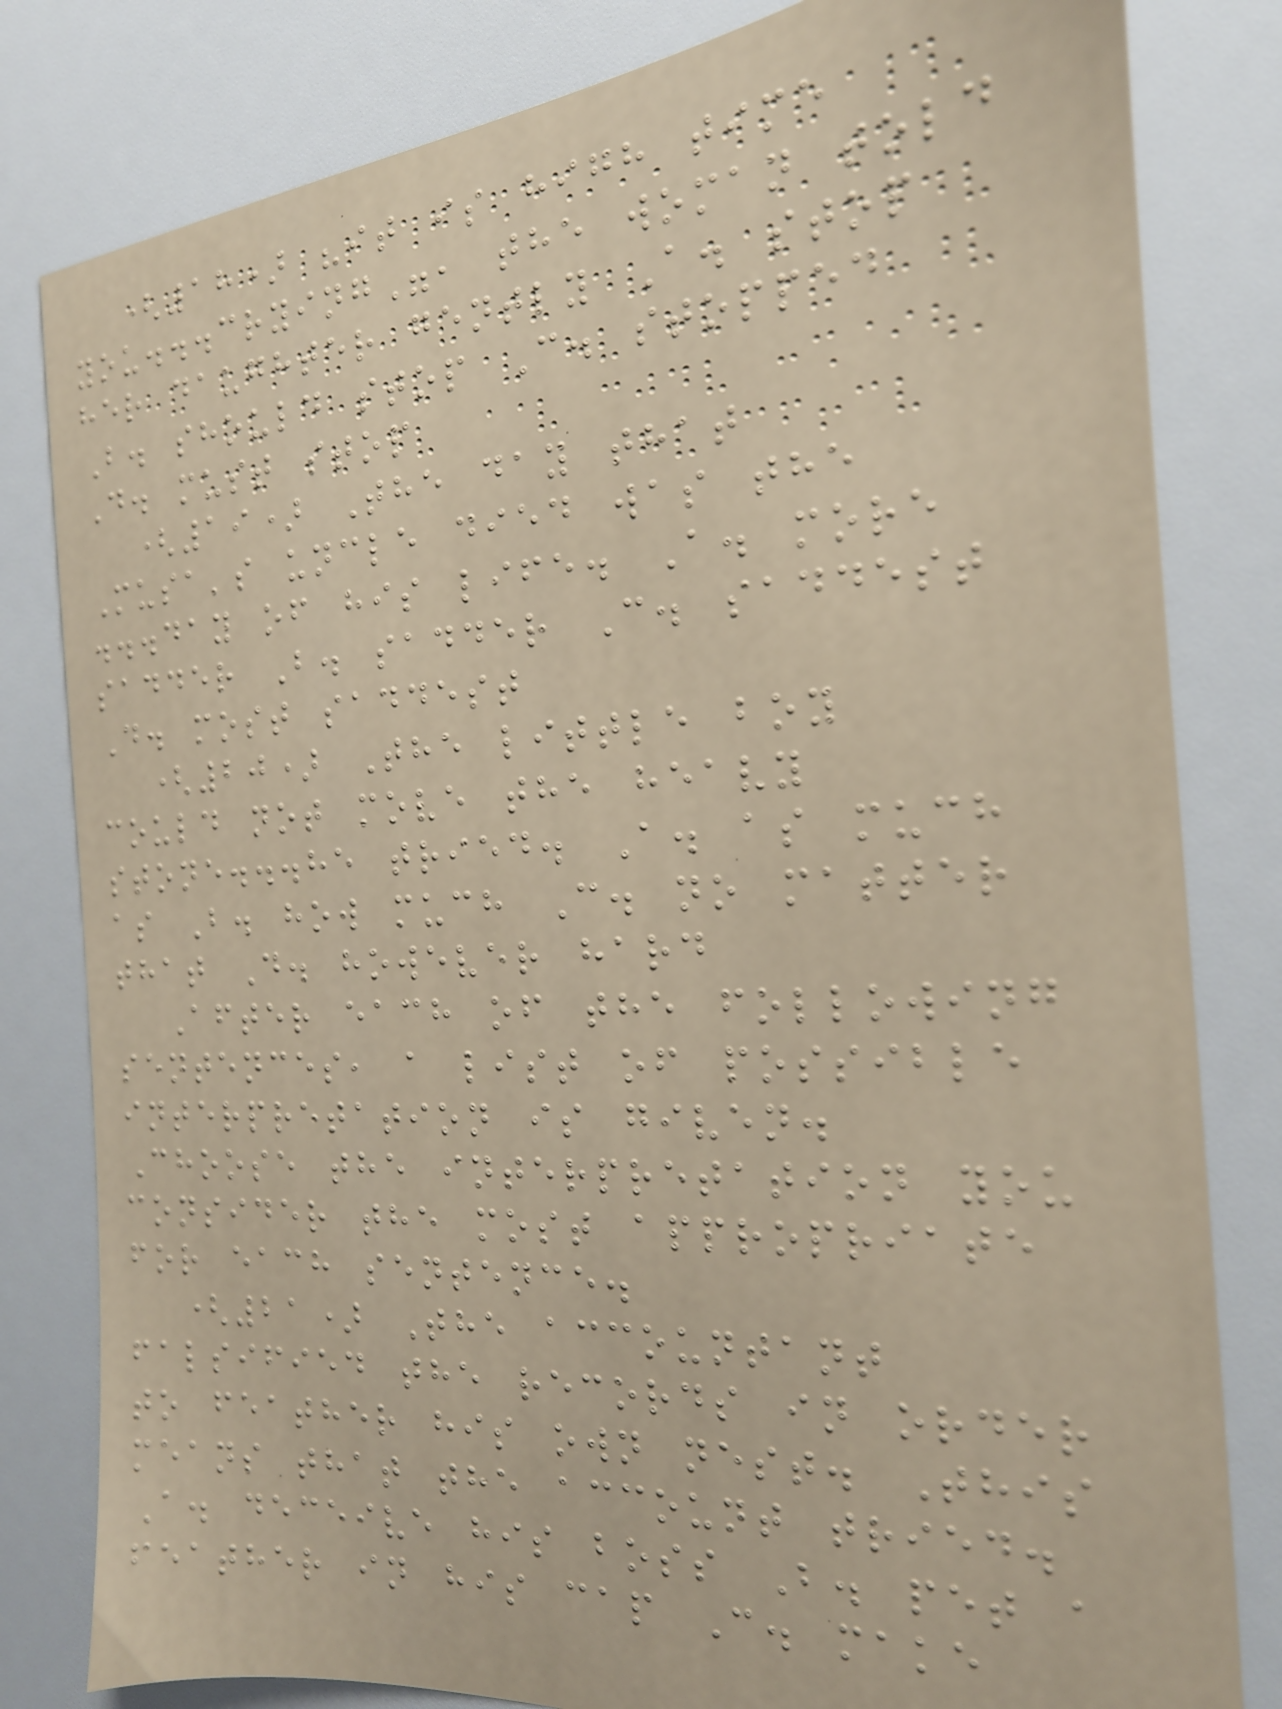(18) "it is high time
you...crying", the woman told
her daughter gently A. stop
B. should stop C. stopped
D. must stop
(19) The day that
Musa's uncle died was the
...day of his life. A. more
sadder B. sadder C. saddest
D. most saddest
(20) The little boy
could not move the heavy
stone...he tried. A. as much
as B. how much C. no matter
that D. however hard
After each of the following
sentences, a list of possible
interpretation is given.
Choose the interpretation you
consider the most appropriate
for each sentence.
(21) The accountant
falsified the records in order
to feather his own nest. This
means that the account tried.
A. deceive his boss B. pet a
feather in his cap C. make
